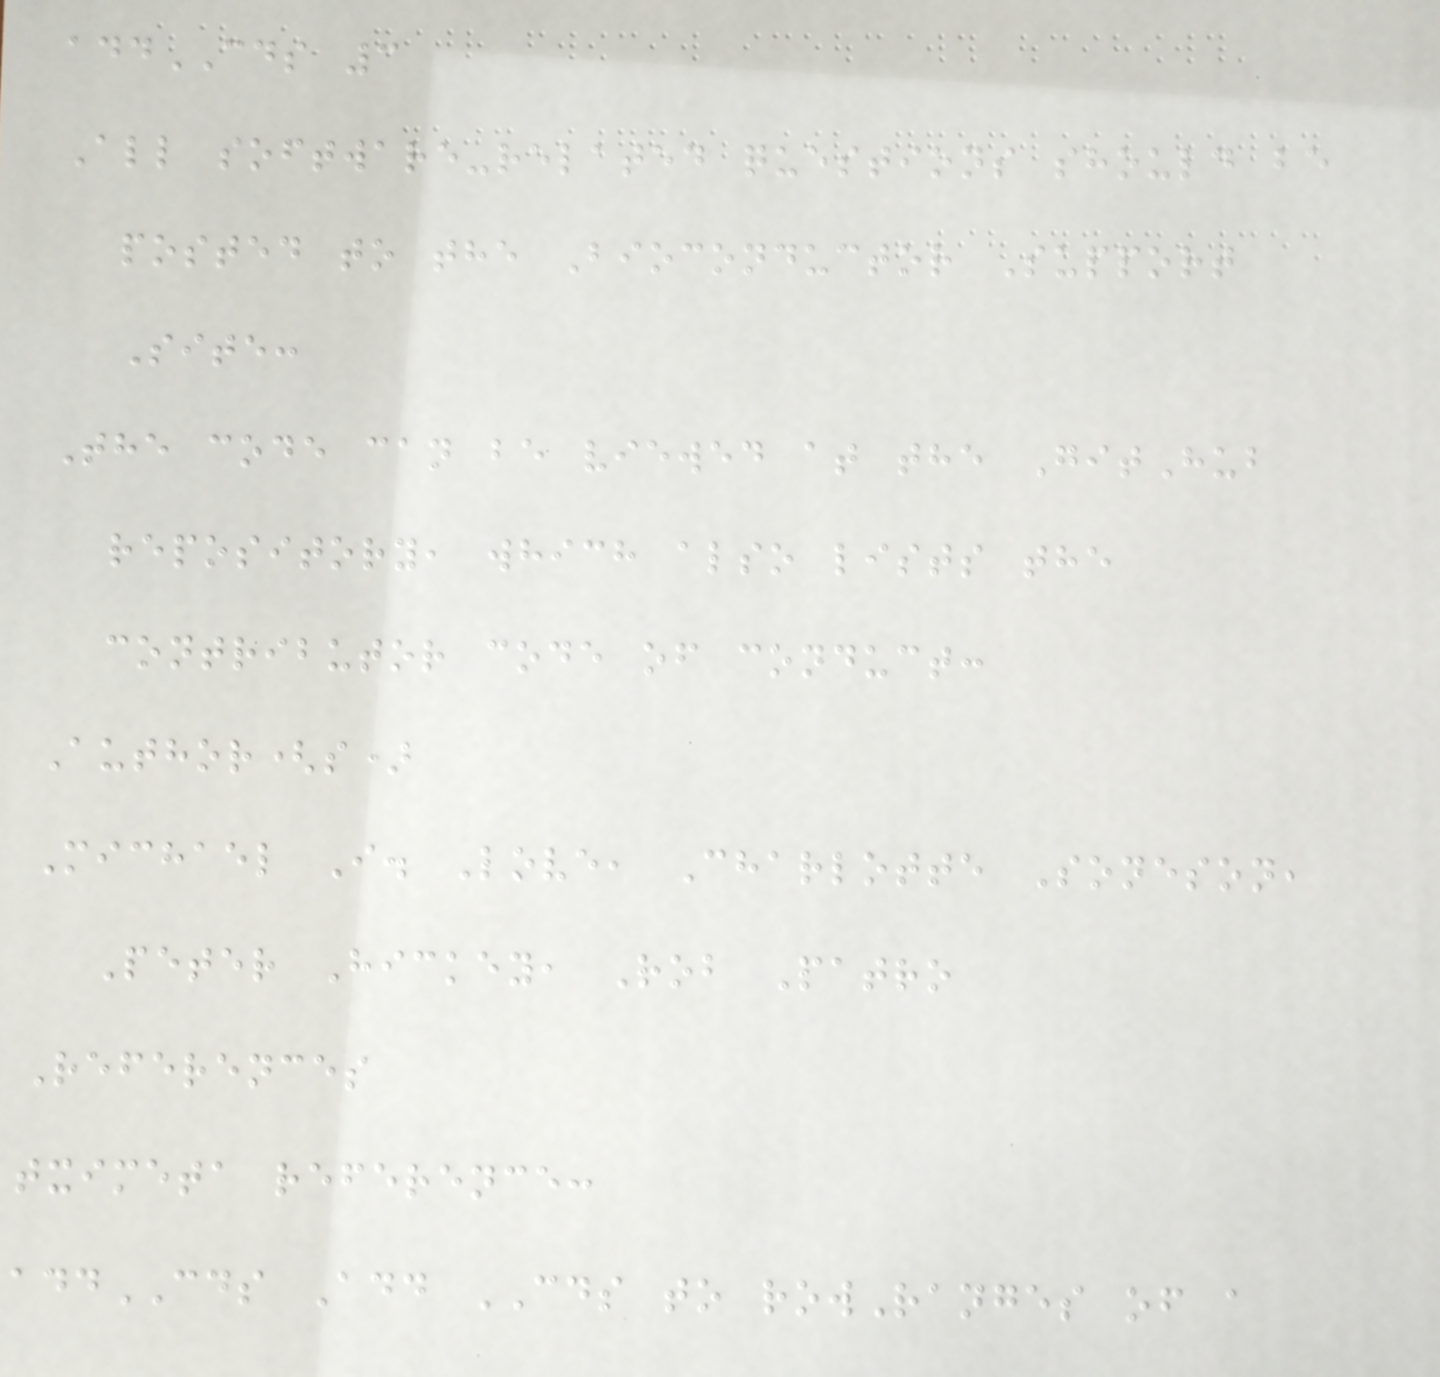addCDS 3
All software-related questions should be
posted to the Bioconductor Support
Site:
The code can be viewed at the GitHub
repository, which also lists the
contributor code of conduct:
Author(s)
Michael I. Love, Charlotte Soneson,
Peter Hickey, Rob Patro
References
tximeta reference:
addCDS Add CDS to rowRanges of a
